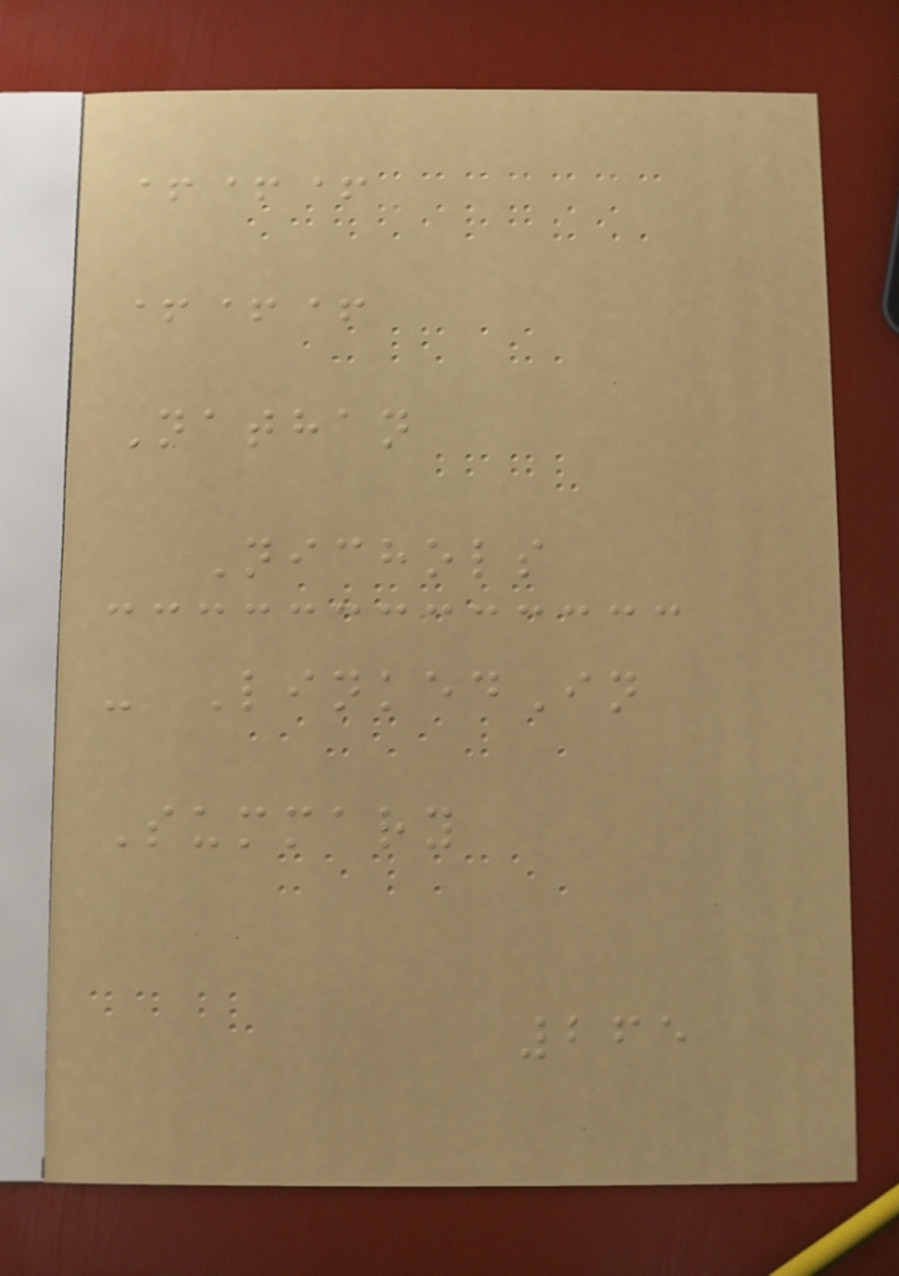+++
+++
Nathan
Nichols
- LinkedIn
Summary
265
